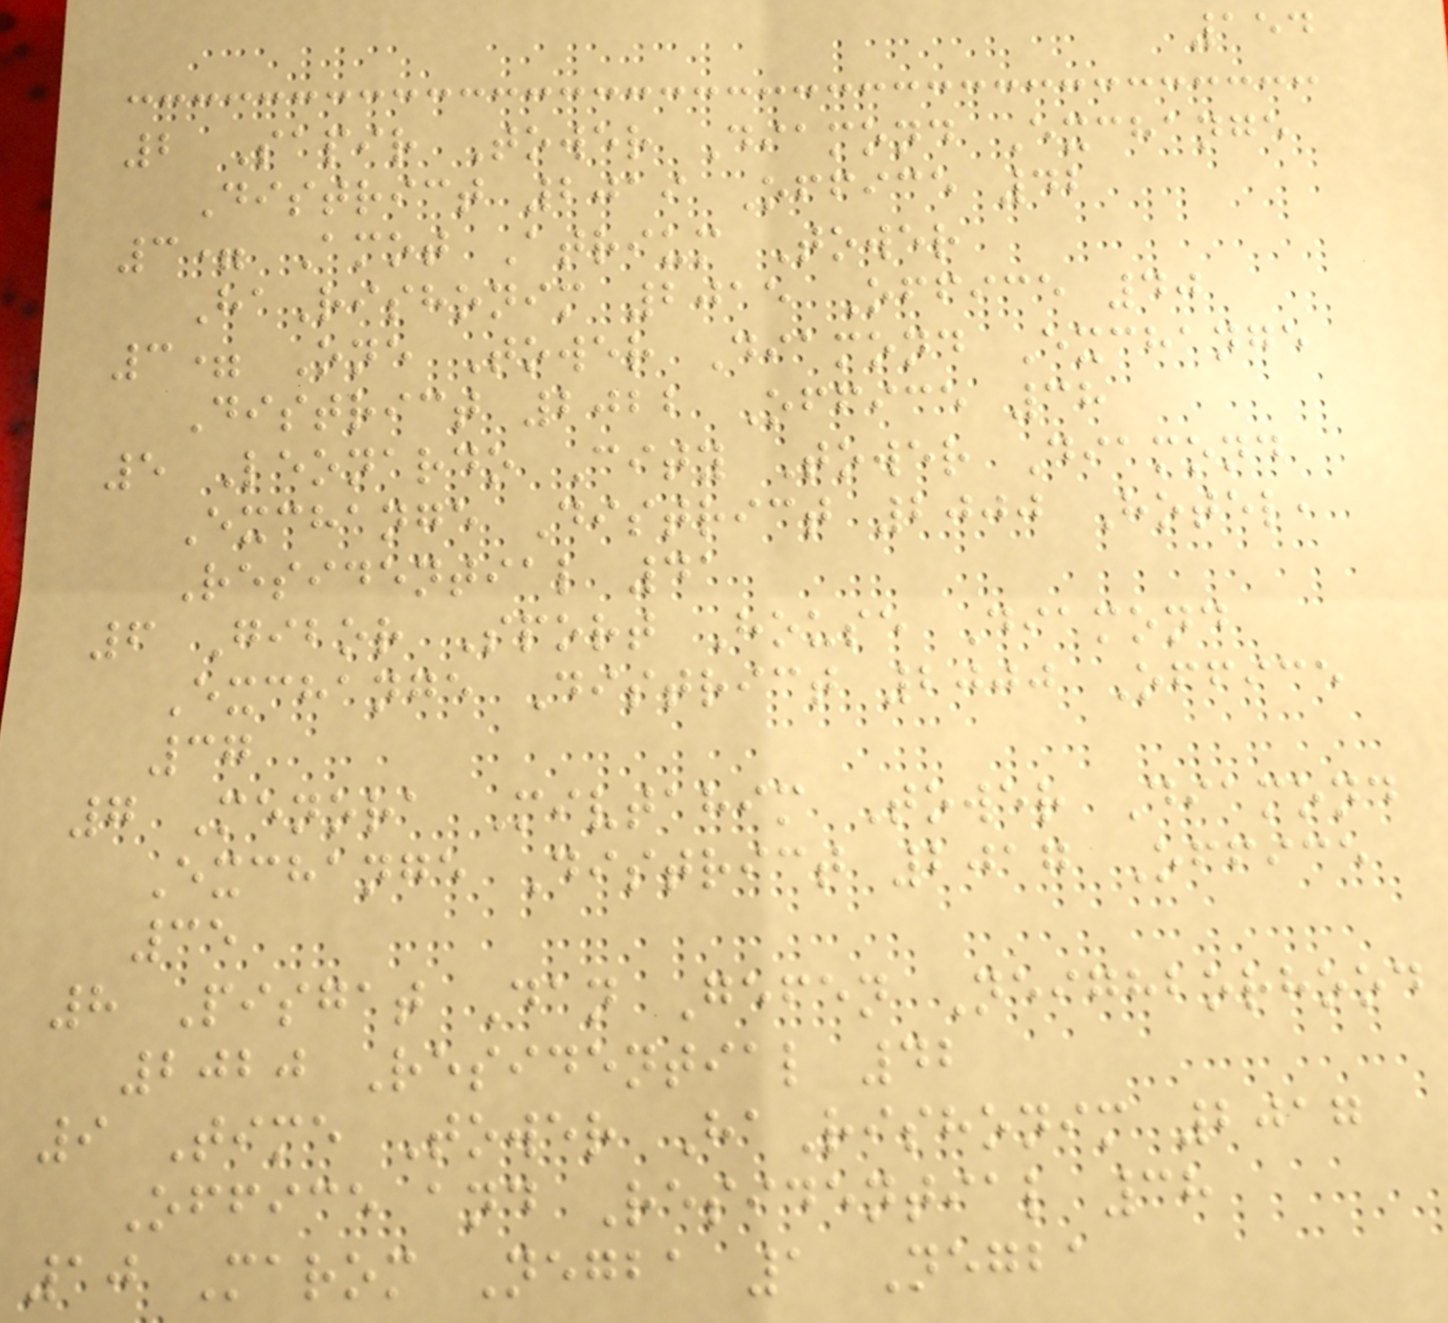154
2 Sapir Tower Diamond Exchange
District 2019 Office 42
3= Amot Atrium Tower
HaRishonim 2015 Office 40
3= One Tower Diamond Exchange
District 2022 Office 38
5 Leonardo City Tower Diamond
Exchange District 2000 Hotel,
Residential 41
6 Gibor Sport House Diamond
Exchange District 2000 Office
37
7 Menora Mivtahim Tower Diamond
Exchange District 2017 Office
35
8 Pisgat Dan Gefen Neighborhood
2020 Residential 42
9 Time Tower HaRishonim 2017
Office and Residential 38
10 Marom Negba 1 Negba
